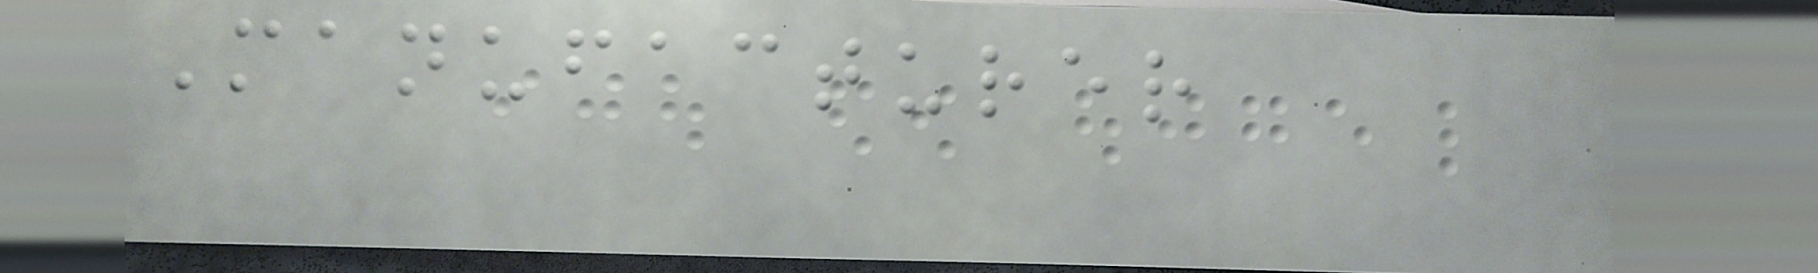Manufacturer
